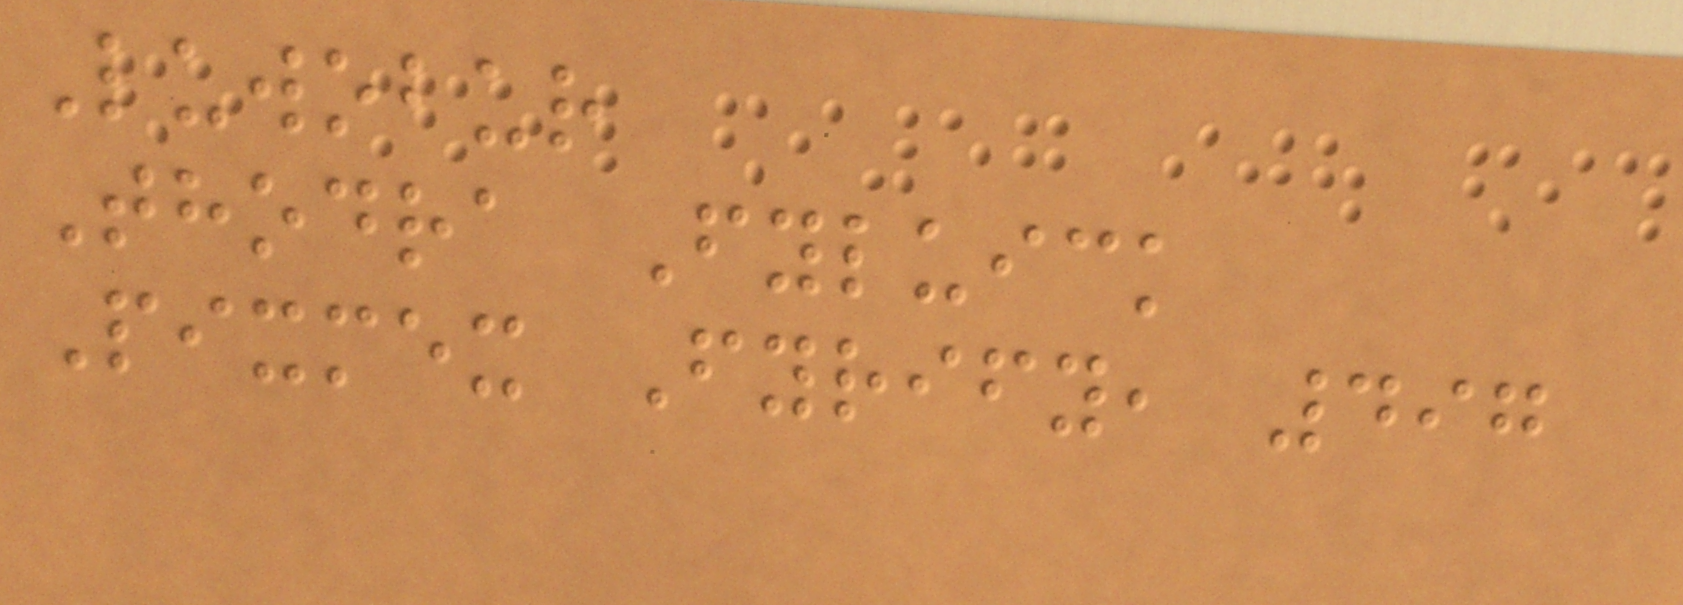Luwobur
Thodra Fyluick
Pixmex Fyrify, 497
